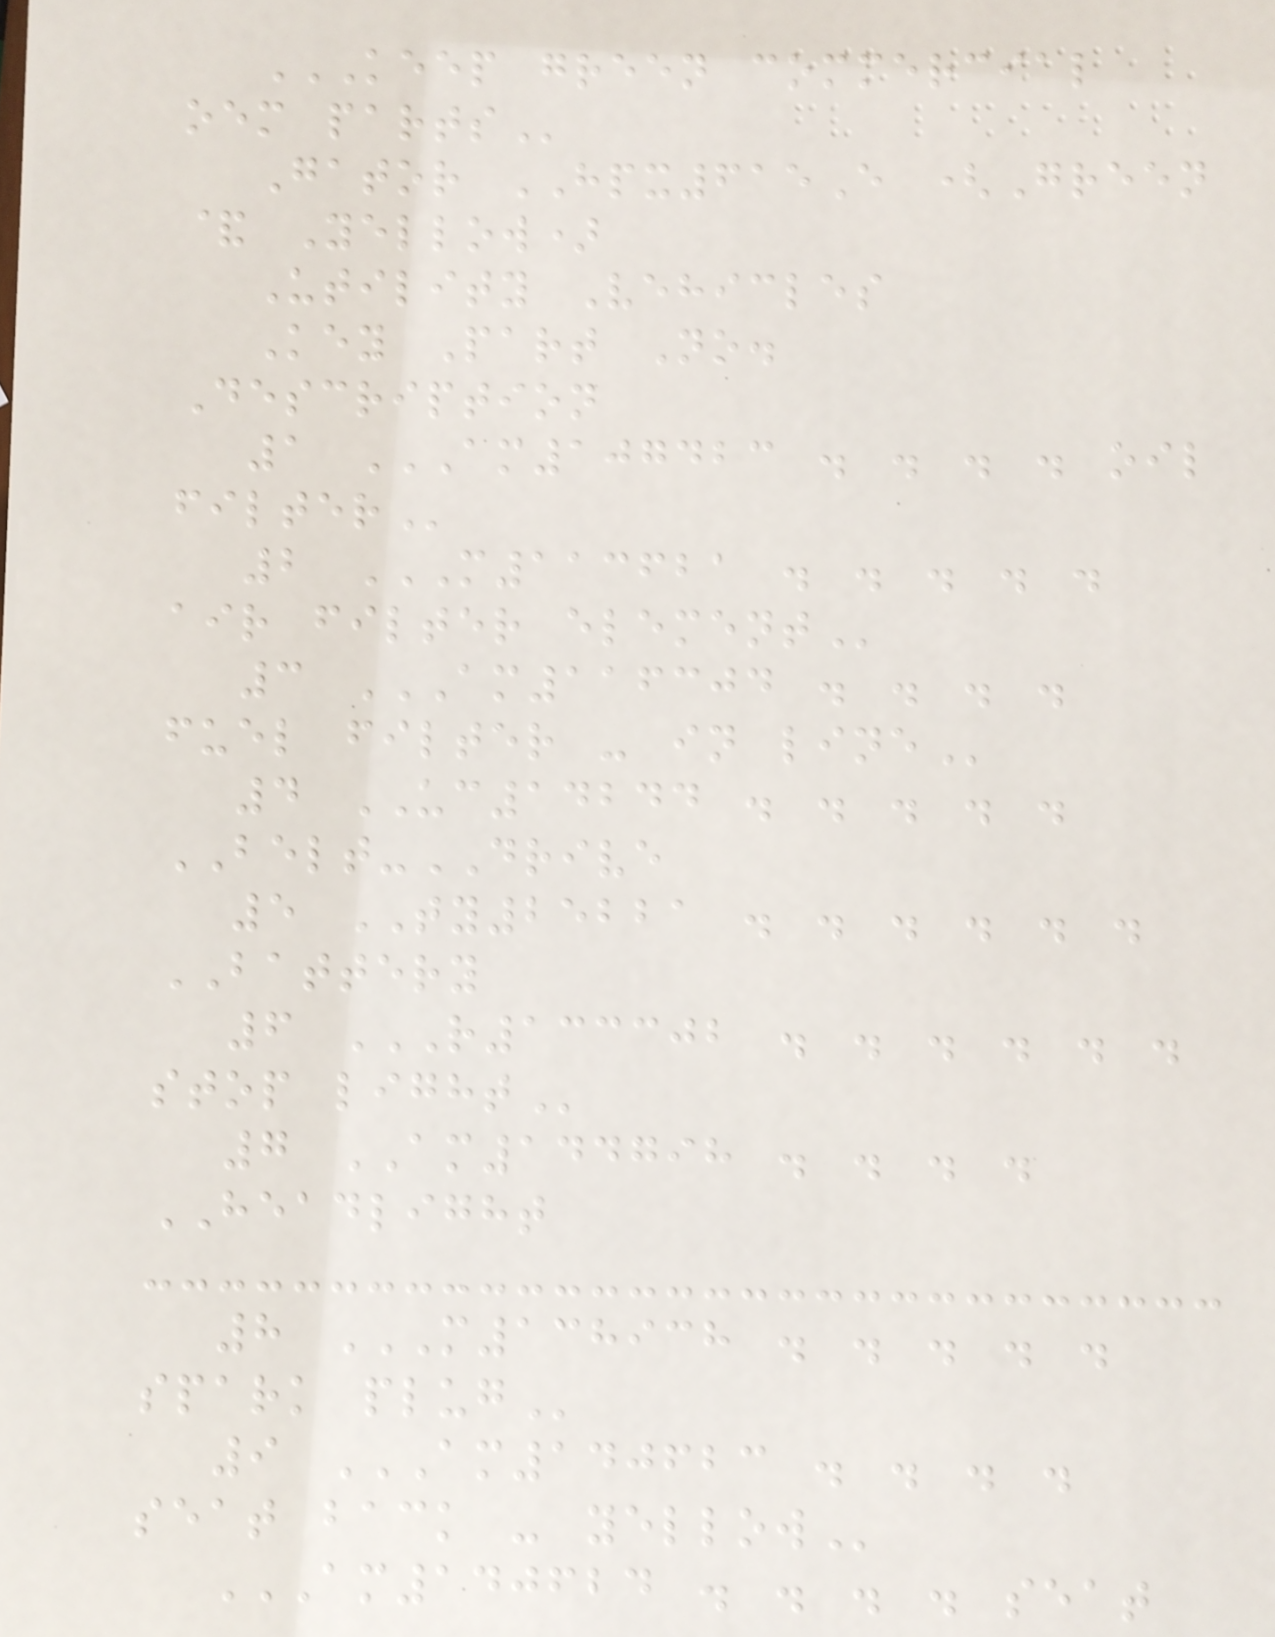KEEP GREEN COMMERCIAL
OEM PARTS
Gator HPX615E (Green
& Yellow)
Utility Vehicles
Key Part No.
Description
1 AM107423 . . . . OIL
FILTER
2 M113621 . . . . .
AIR FILTER ELEMENT
3 AM116304 . . . .
FUEL FILTER - IN LINE
4 UC14244 . . . . .
BELT-DRIVE
5 TY25221 . . . . . .
BATTERY
6 R133302 . . . . . .
STOP LIGHT
7 AM144798 . . . .
HEADLIGHT
8 M138938 . . . . .
SPARK PLUG
9 AM140623 . . . .
SEAT BACK - YELLOW
AM140624 . . . . SEAT
